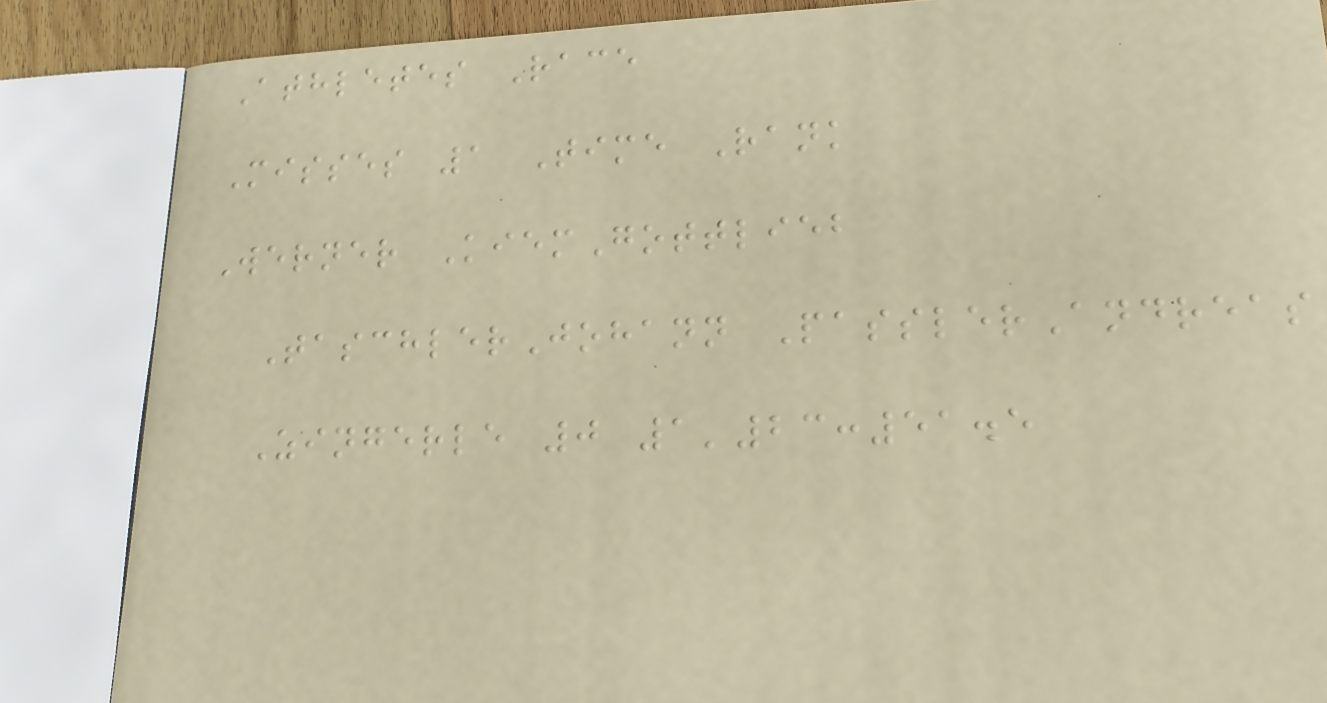Athletes Race
Misses 1 Time Rank
Werner KiemGottlieb
TaschlerJohann PasslerAndreas
Zingerle 0 1'23:51.5
